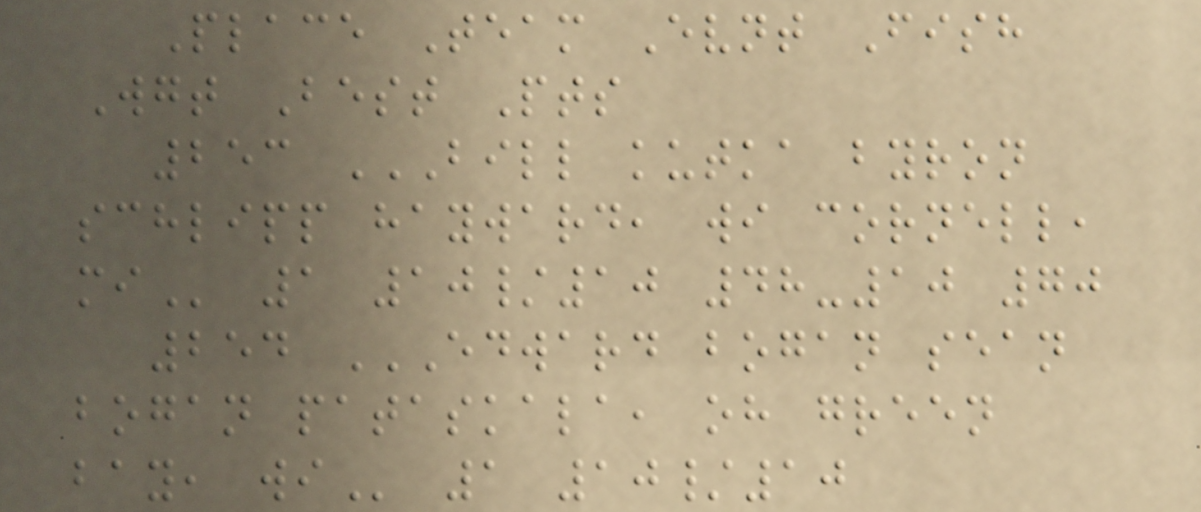Place Team Evnt Fish
Wgt Best Pts
253 BILL KUTKA BYRON
SCHLIPP HAYWARD, WI CORNELL,
MI 1 10/10 48-10 70
254 EDWARD BOGAN SEAN
BOGAN PATASKALA, OH GREEN
BAY, WI 1 10/10
